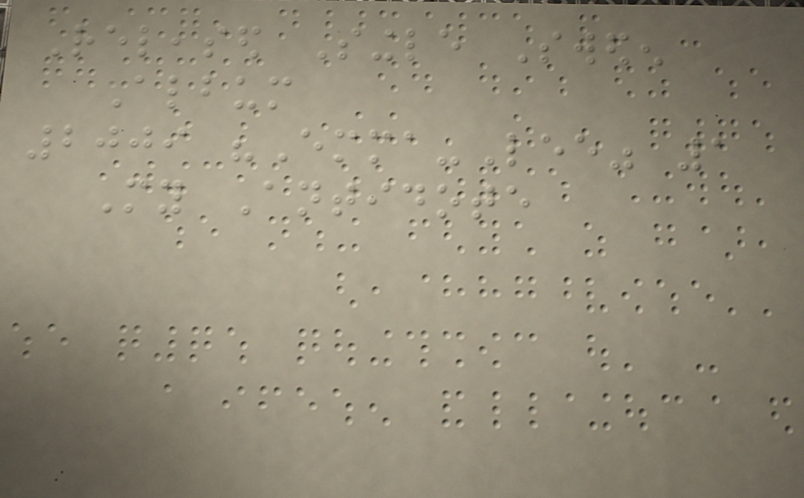Released Single Sweden
Album
2009 "Emma-Lee" 1
My Antidote
